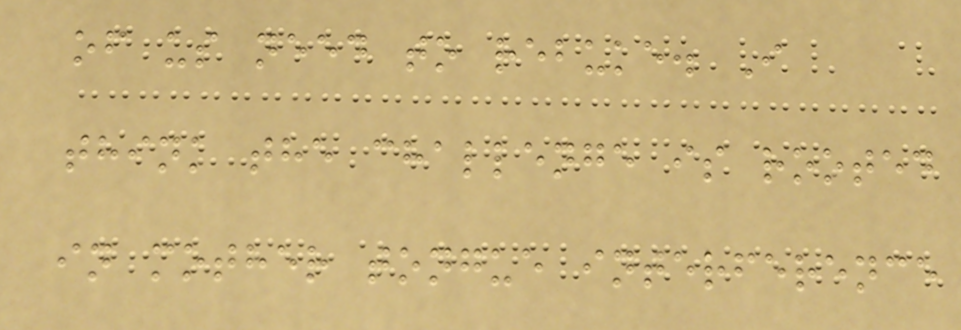of us need to rebuke. I
think the challenge is rooted
in mother tongue interference
